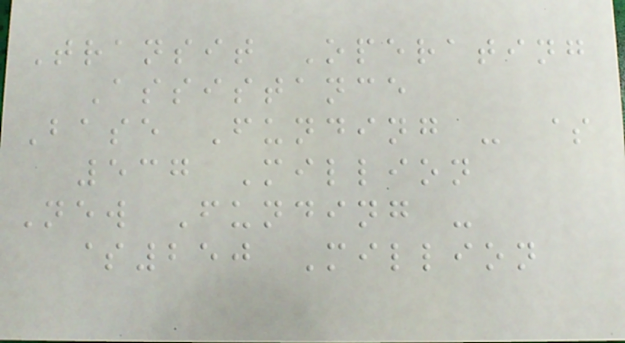Transit Operating
Assistance
Base Funding - $
537 Million
New Funding -
$250 Million
